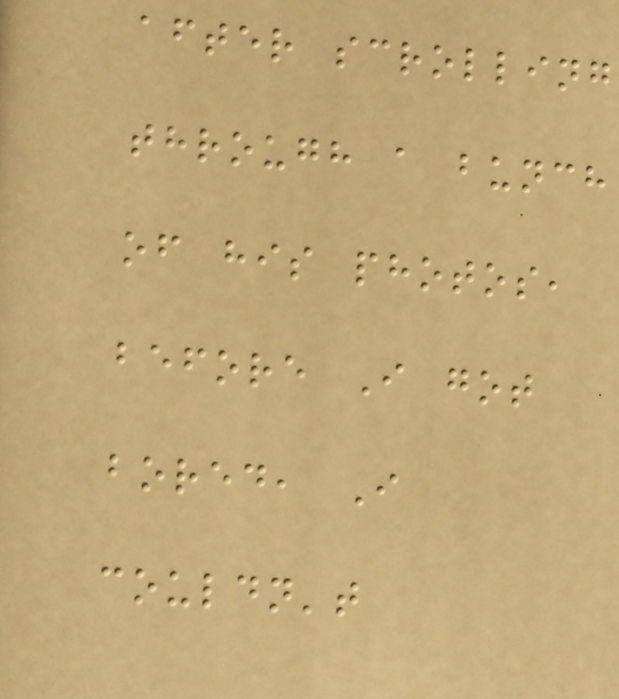after scrolling
through a bunch
of his photos,
before I got
bored, I
couldn't
